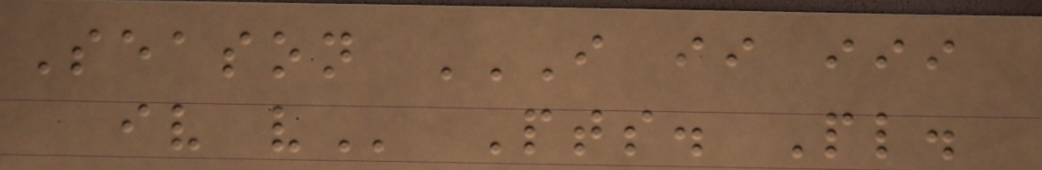Season I II III
IV V Pts. Pl.
